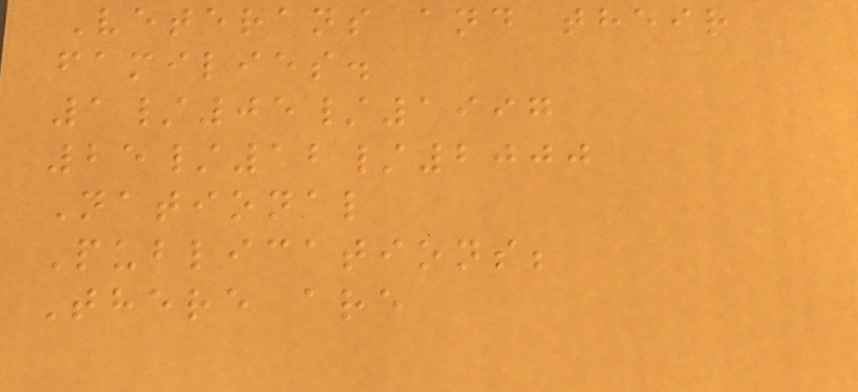Veterans and their
families.
1/05/1997
25/12/2000
National
Publications;
There are
